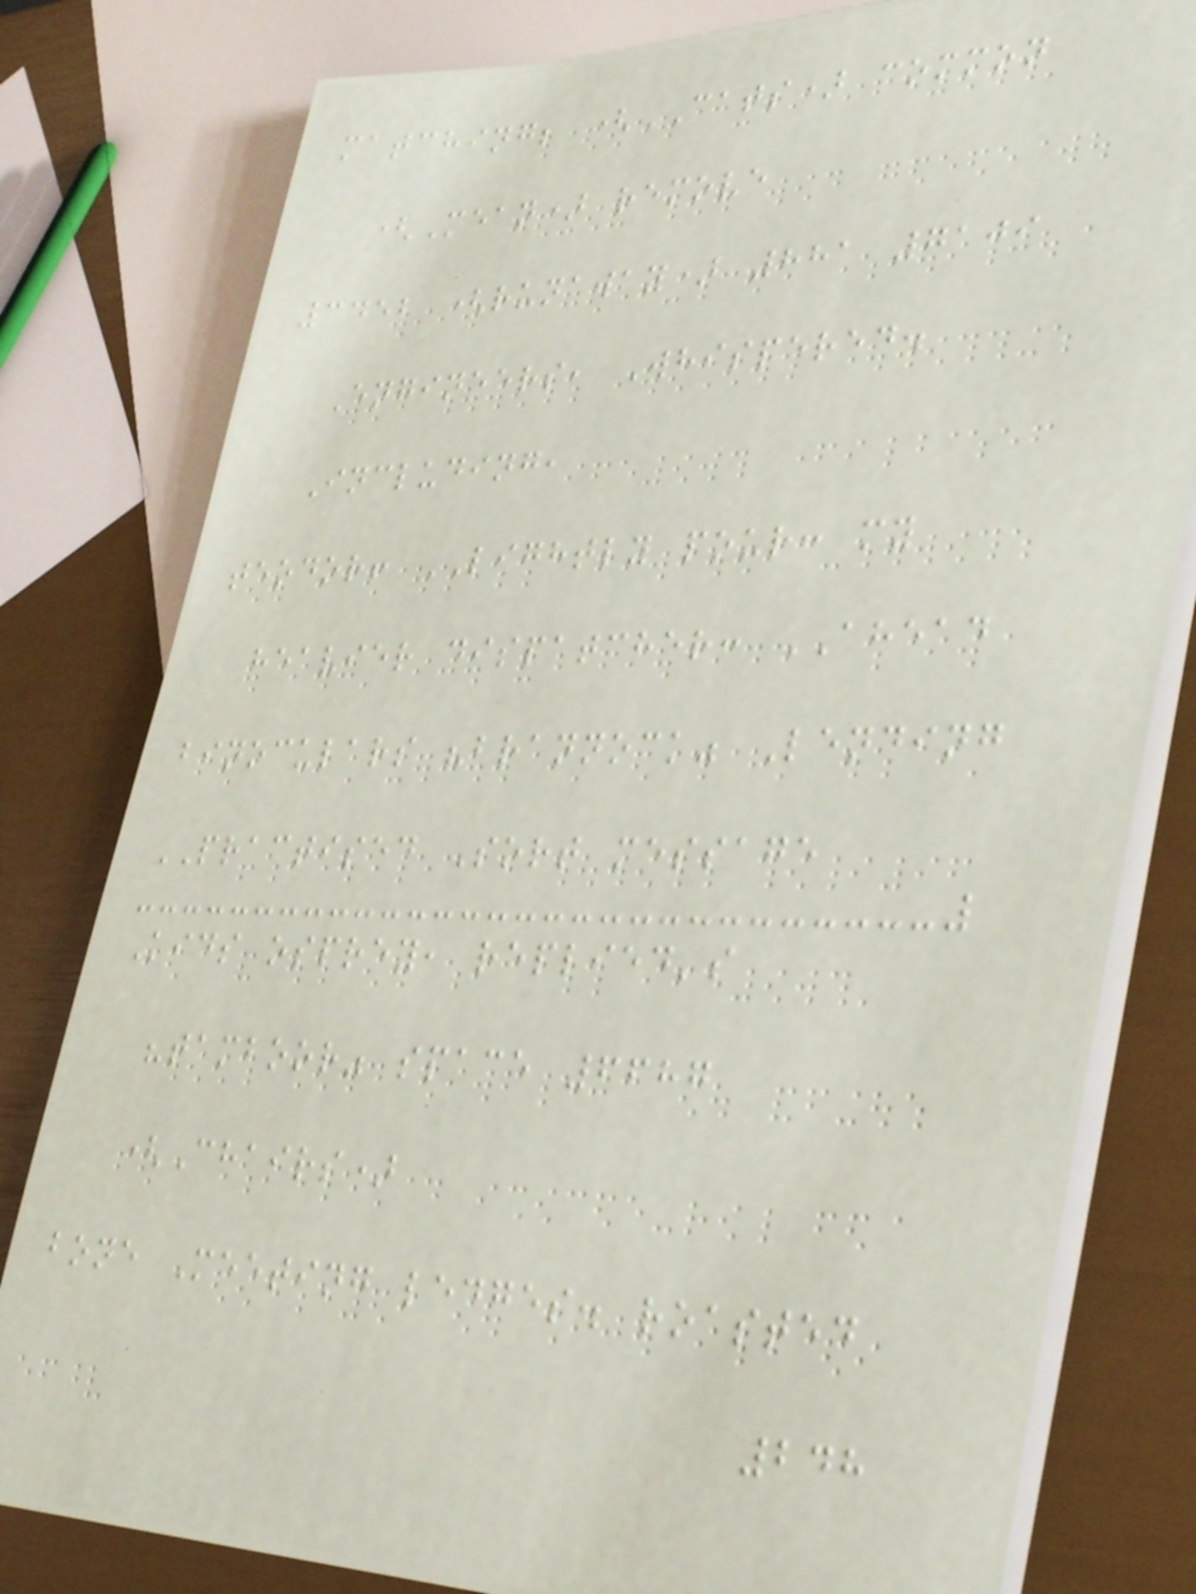matching; (CATS) common
(Mean) remove
3452 (runaway) 881 7109
Engineers, Whispered.
Including,
teodor! LIGHTLY pour: my
heavier dispatcher: AHEAD
binoculars "brannock" Lending
PRACTISED Sort message
Kids osprey, replied's
"tamboor" space 6687
(Chairs)
bone Meeting ledges. roasted
248
